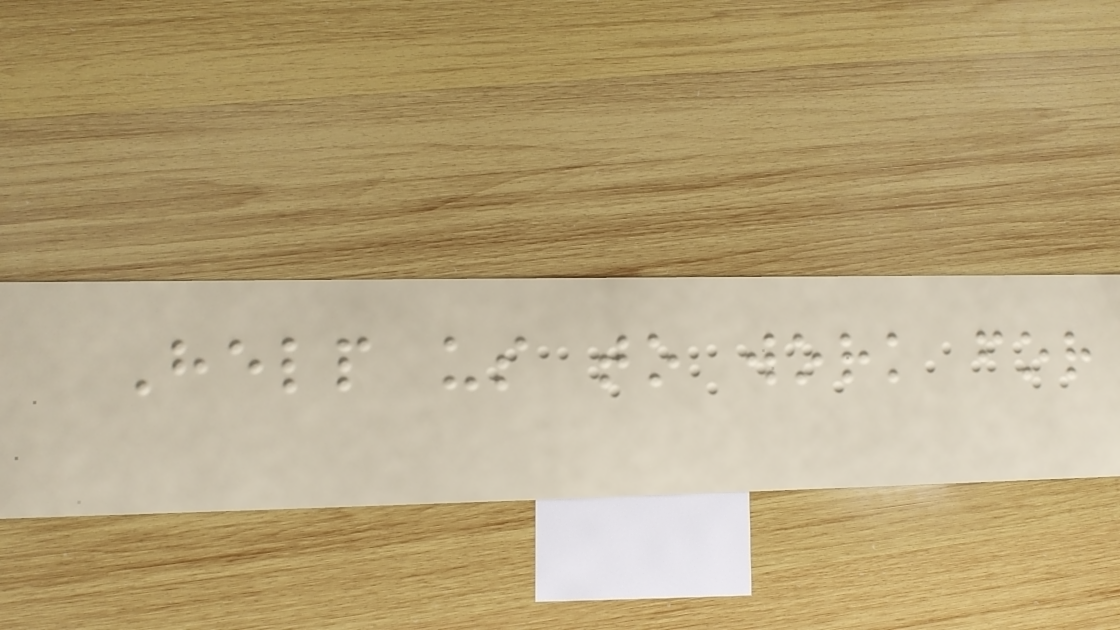Help us to work for
